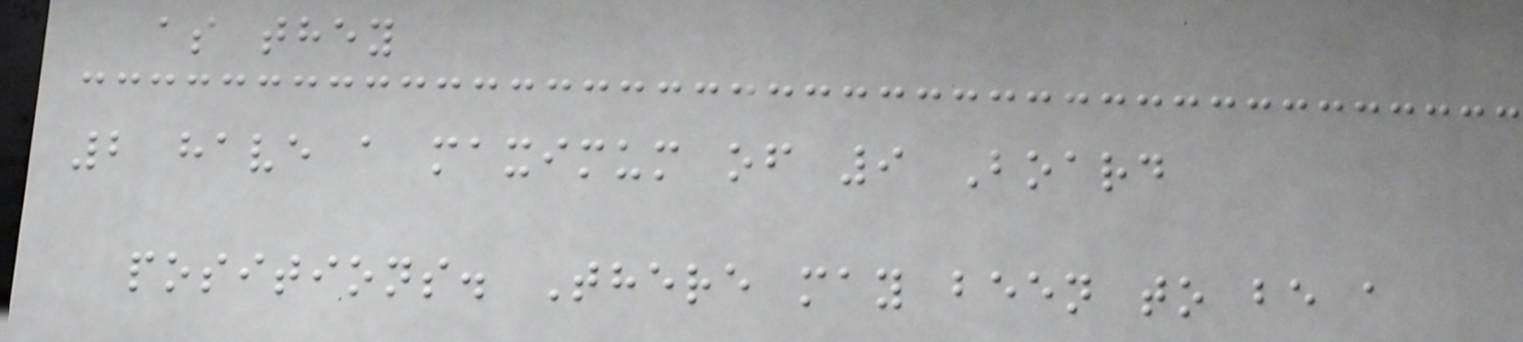as they
2 have a maximum of 9 Board
positions. There may been to be a
